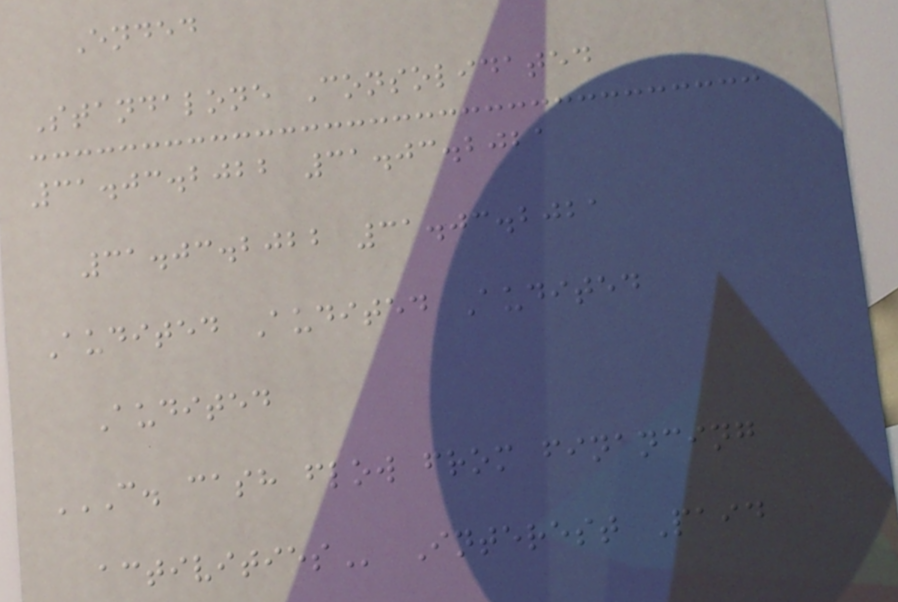Ended
Standalone Consolidated
31.03.2022 31.03.2021
31.03.2022 31.03.2021
Audited Audited Audited
Audited
C. CASH FLOW FROM FINANCING
ACTIVITIES Interest Paid
